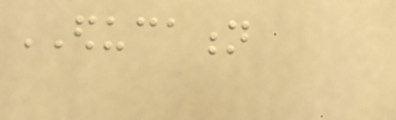EDUCATION
